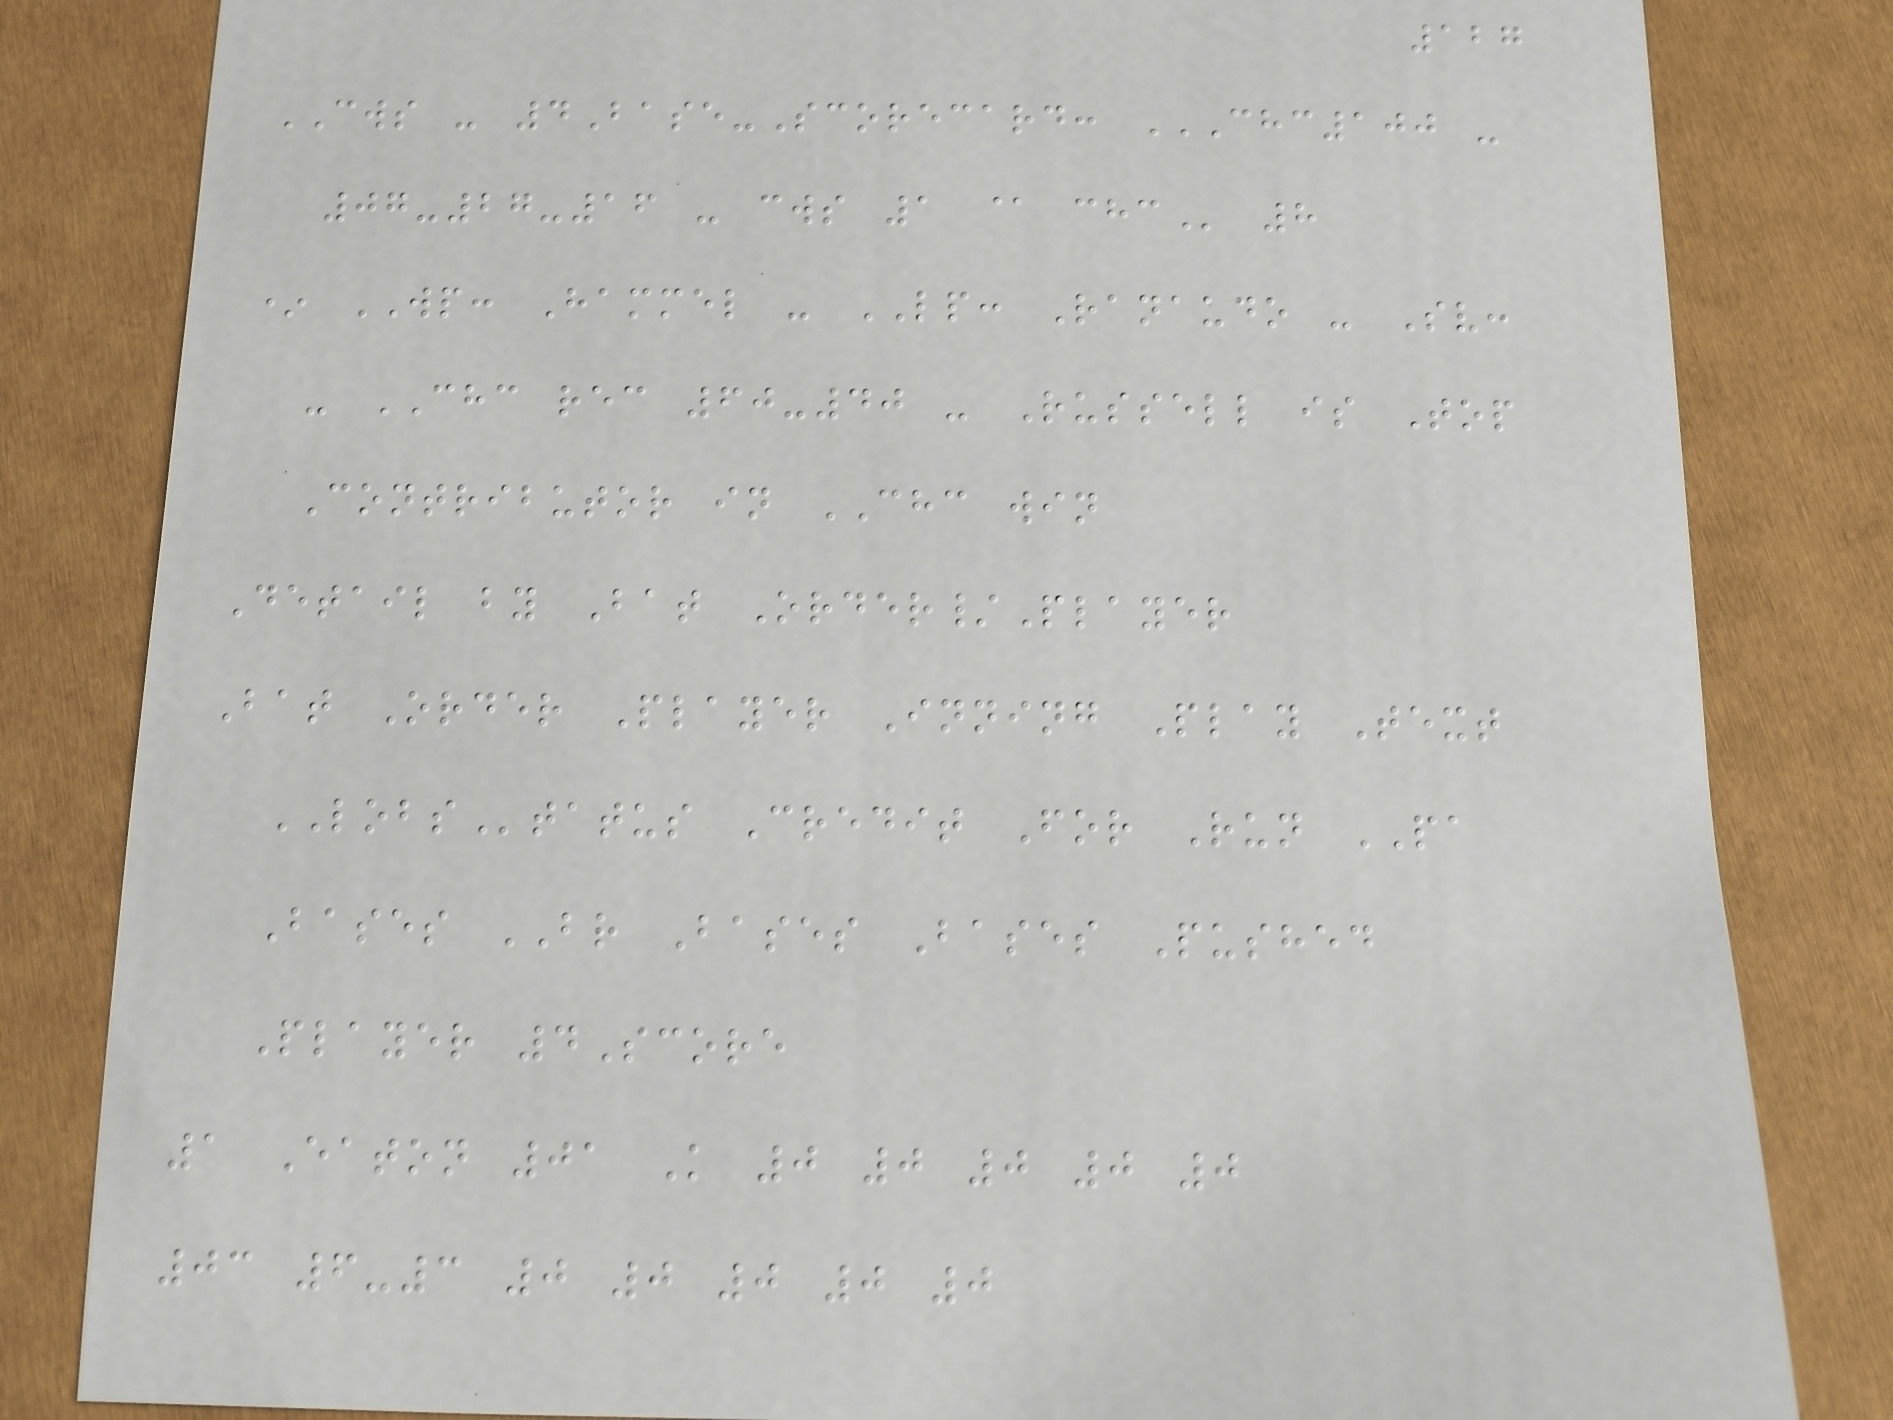127
CWS - 4Base-Scorecard: CHC100 -
07-27-16 - CWS 1 @ CHC 8
* WP: Hammel - LP: Ranaudo - Sv:
- CHC rec 60-40 - Russell is Top
Contributor in CHC win
Detail by Bat Order/Player
Bat Order Player Inning Play Text
LOBStatus Credit For Run PA
Bases BR Bases Bases Pushed
Player 4Score
1 Eaton 01 K 0 0 0 0 0
03 6-3 0 0 0 0 0
